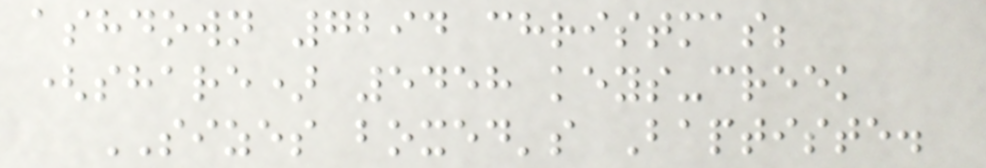ashdown 7294 christmas;
(share) 5458 keys-creek
SIZES boxed's Baptiste.
